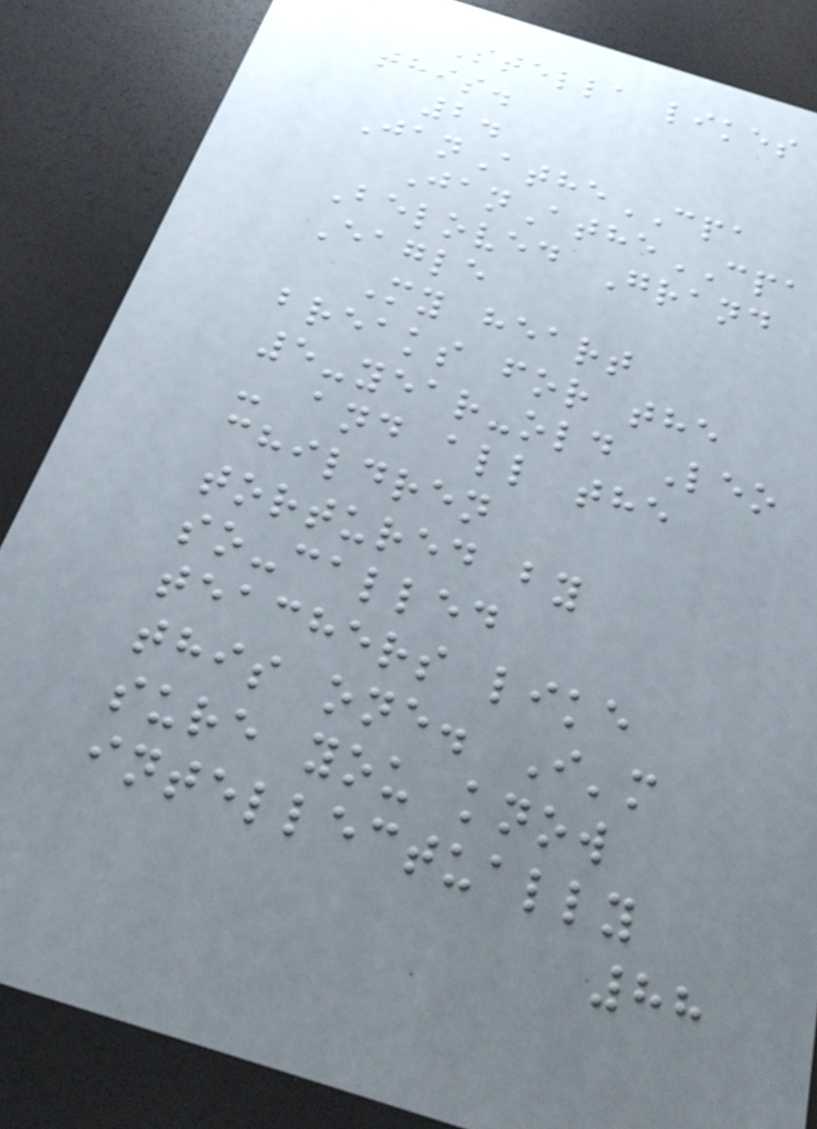Stella likes
this.
2.
JanAtheCPA
JanAtheCPA
Beloved Grand
Eagle
My heart
breaks for the
5-year-old Leo
- and all the
children
tortured by
so-called
teachers like
this one. I'm
sure you know
intellectually
88
